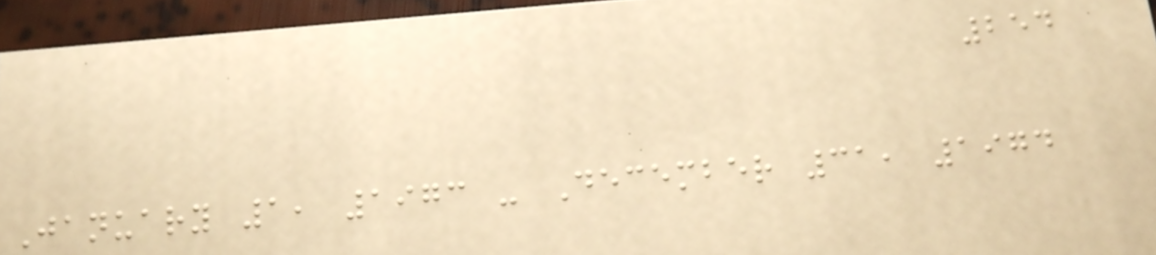254
January 1, 1973 - December 31, 1974
